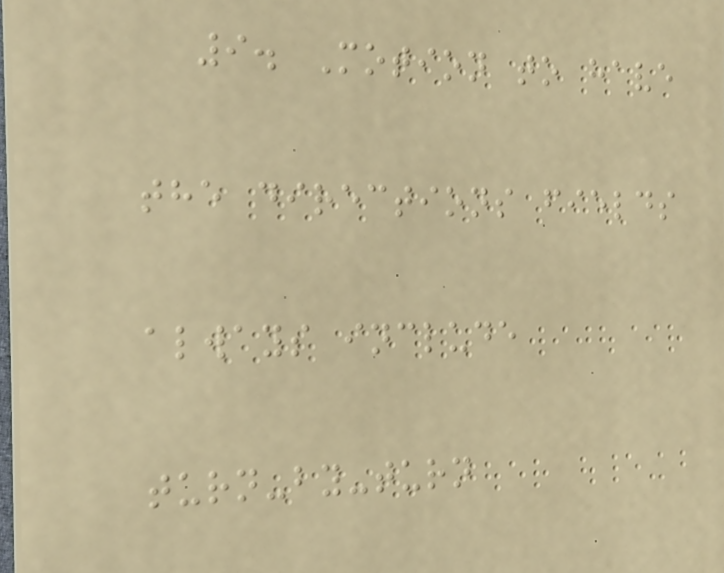9. Motion to have
the directions fields
always include
turn-by-turn
